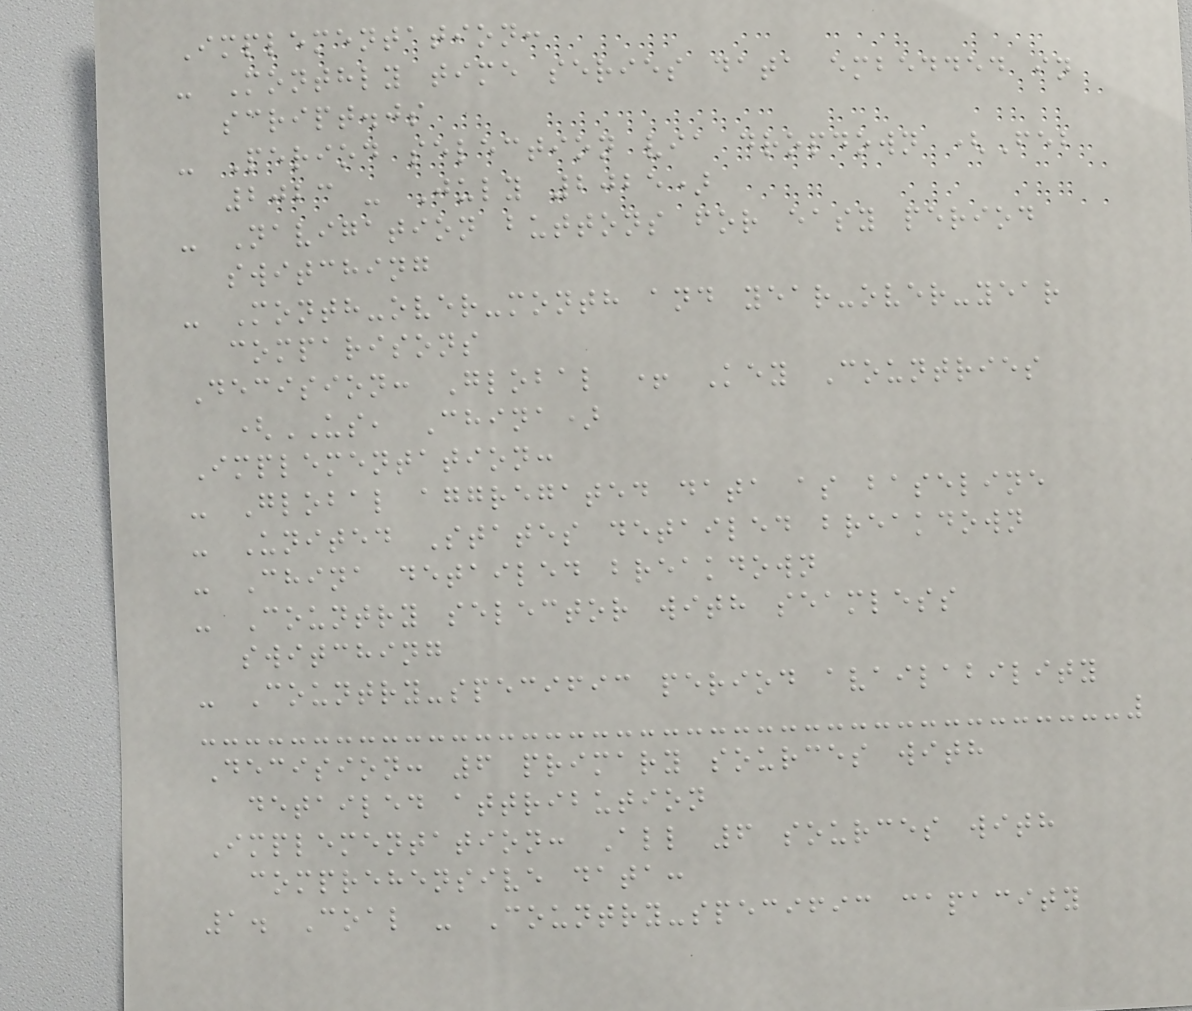Implementation:
- Monthly time series data embedded in
script.js
- Period selection via dropdown (Feb
2023 - July 2025)
- Navigation buttons for easy period
switching
- Month-over-month and year-over-year
comparisons
Decision: Global + Key Countries
(US, China)
Implementation:
- Global aggregated data as baseline
- United States detailed breakdown
- China detailed breakdown
- Country selector with seamless
switching
- Country-specific period availability
Decision: 6 primary sources with
detailed attribution
Implementation: All 6 sources with
comprehensive data:
1. Coal - Country-specific capacity
